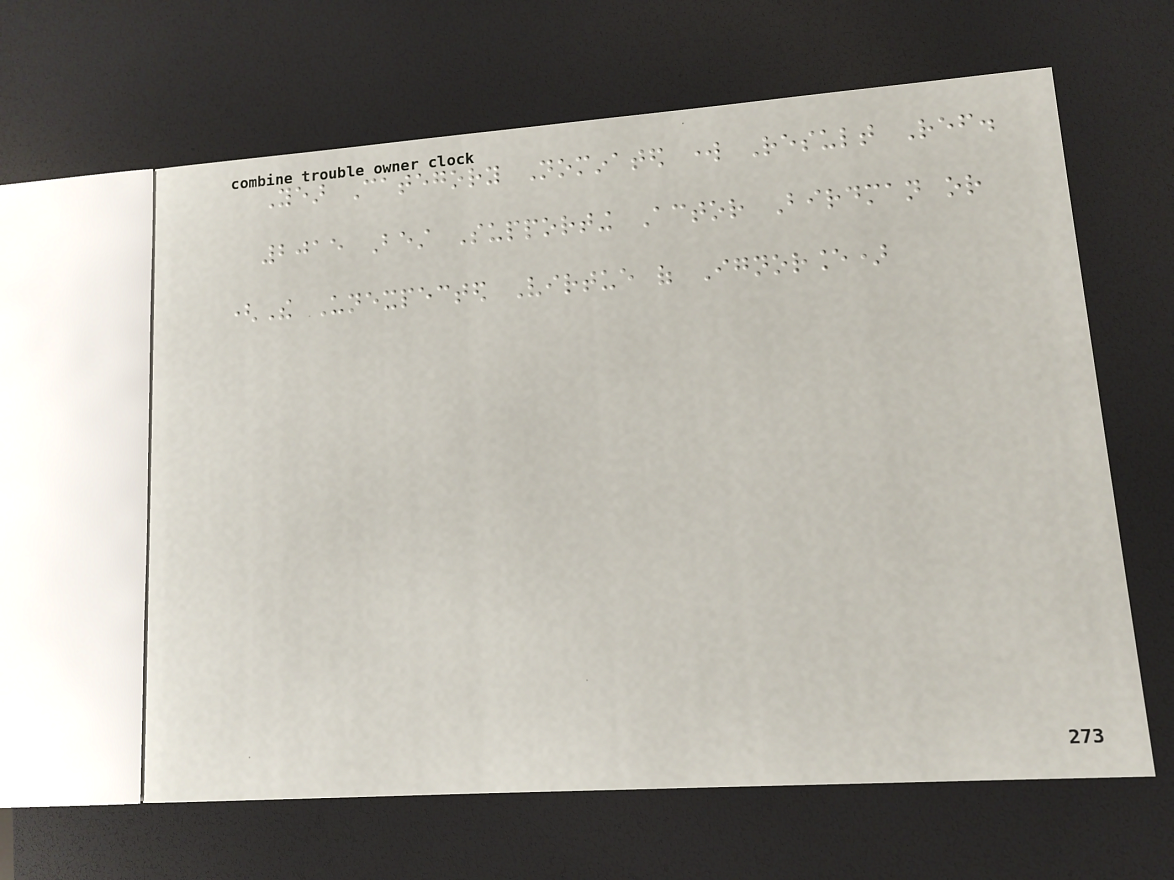Year Category Nominated work Result Ref.
2015 Best Supporting Actor Birdman or
(The Unexpected Virtue of Ignorance)
